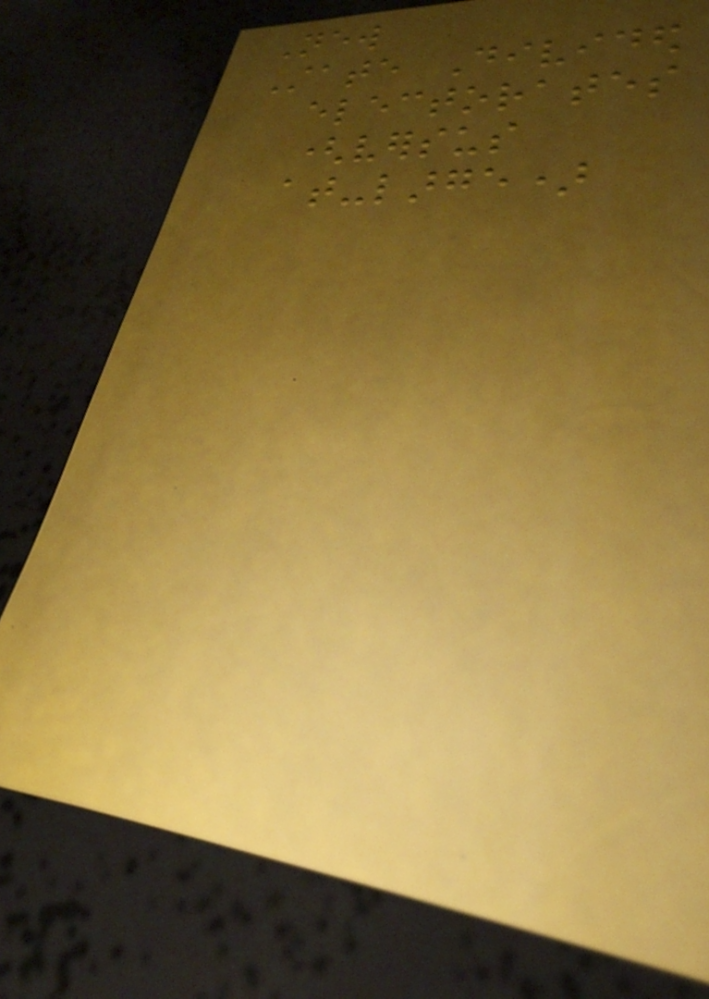New
State Divided
electorates
(versus
at-large)
